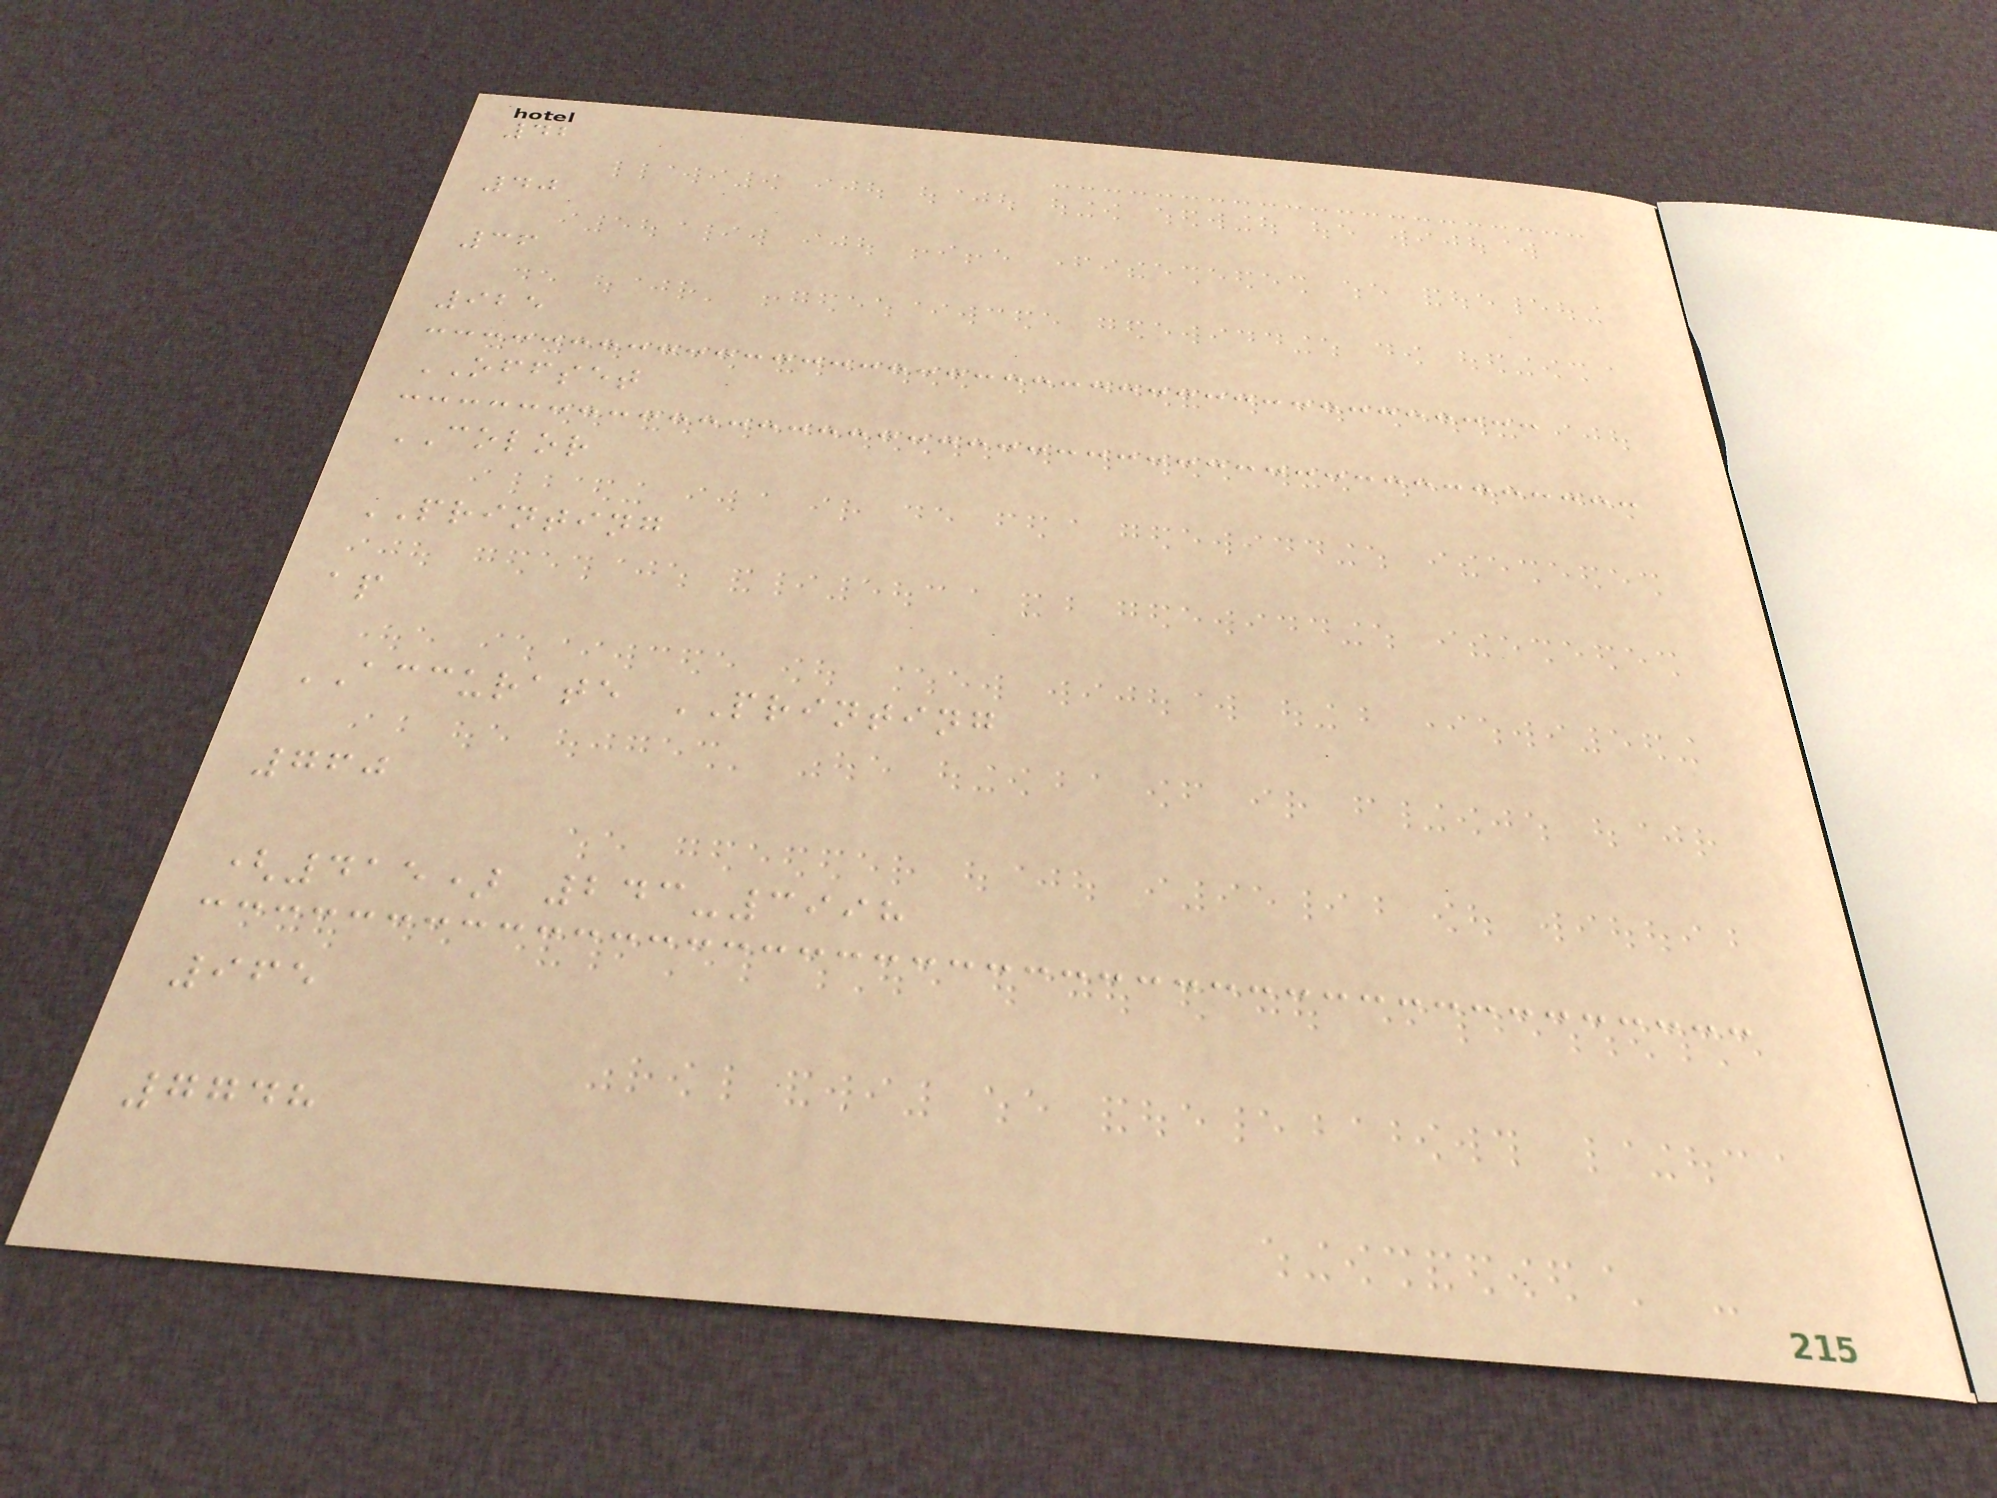42
40
36
925
OFFSET
COLOR
PRINTING
ap
ACCURATE PRINTING
760
(415) 243-3998
965
7748
